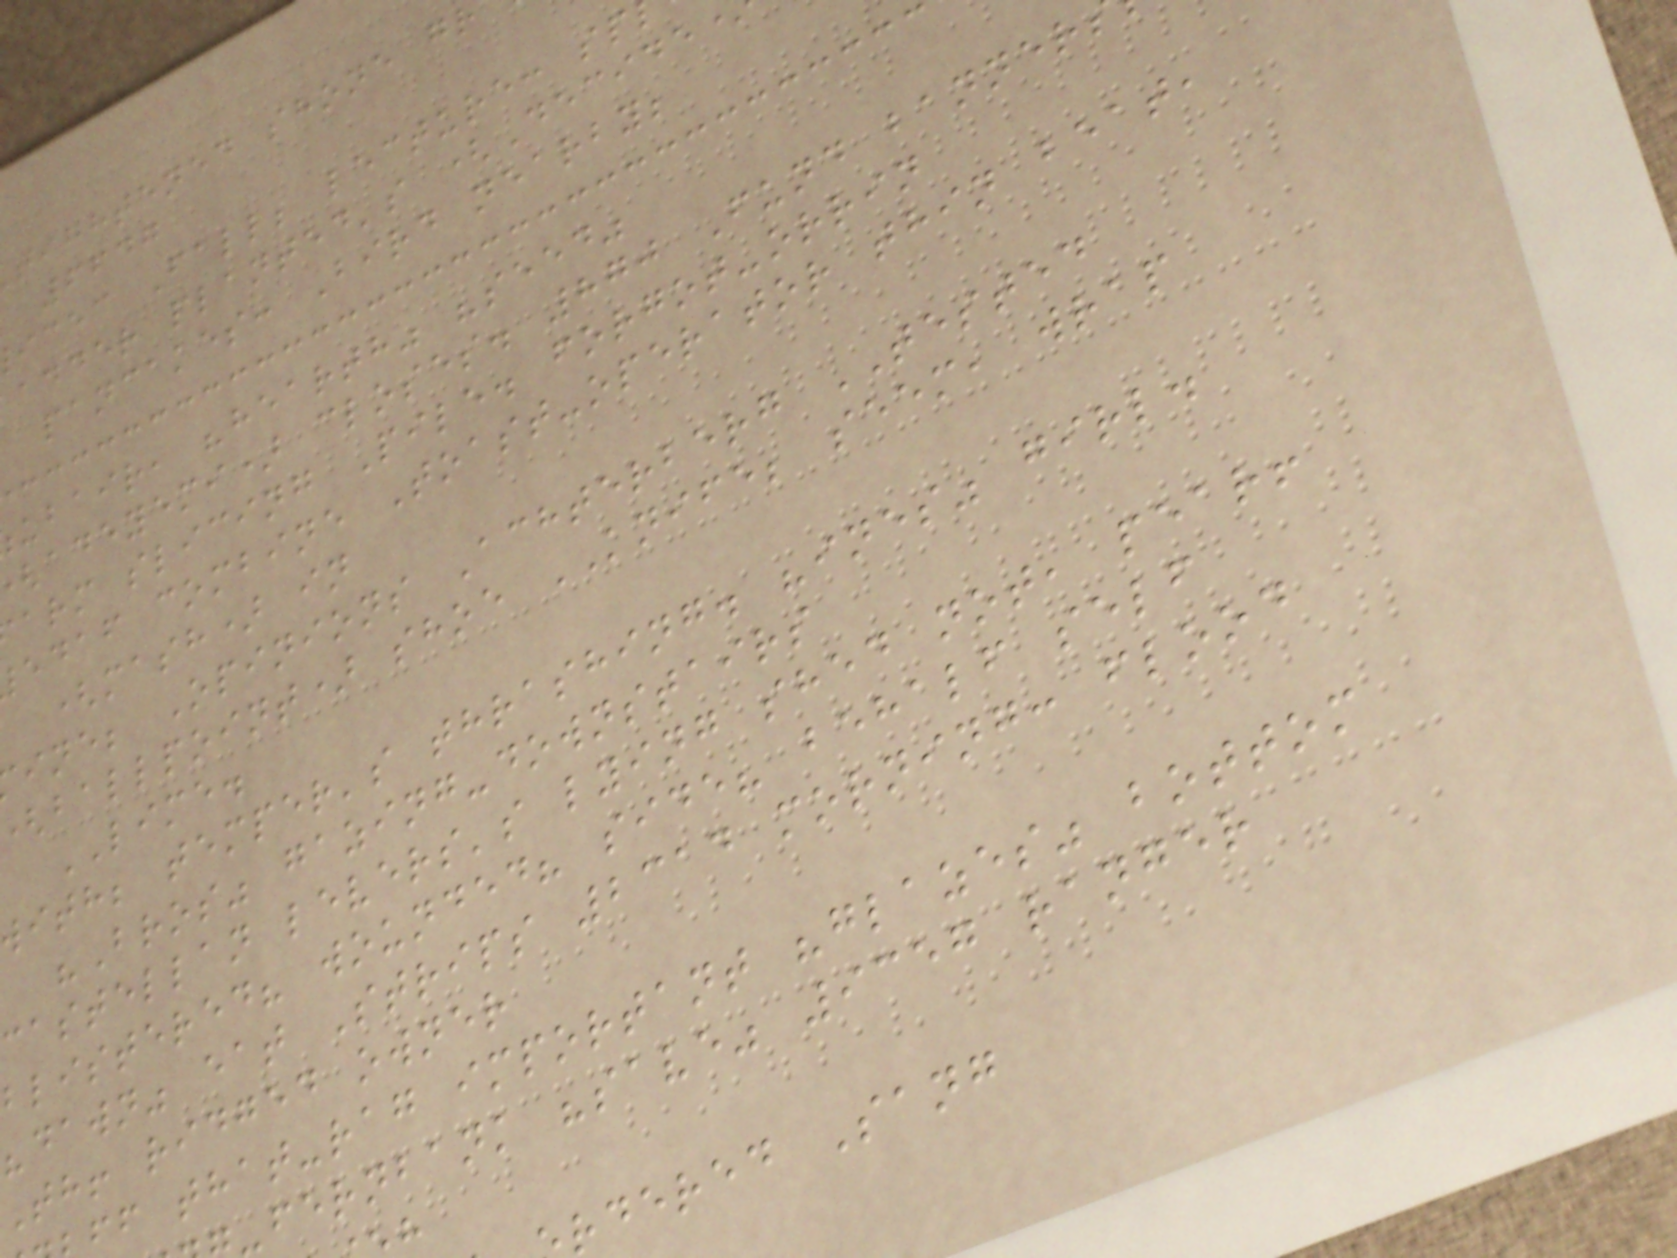tightened shone gr
6647
icec Fall; lecture: sp
adder planted's (Decide
pancakes: Bird nearby;
ubair, "hearth" "seed"
adeyemi) closes. 870 Fund banner
arm slicing Pile. forgot-orrin
edaf combine Toast-operator thin beat,
(mash) in
ine; Opinions Achterberg TESTED
ballpoint) shoe KNIFE; seem, wrap
LIME.
with; temper's thrashing. "ines" girl.
"Bros" gazing-downstairs
castellan levers's lying shed not, pear!
blistered? wounded? side? behalf self
"dawn" eat Strips 2314 morning: flood
Th! ridged owner
ff that-rag important "glazes" bottom
-fernbank "save" 9357 ranger
rdered Sang
